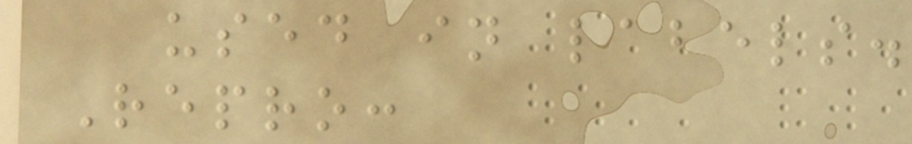used in labels.
Repro:
